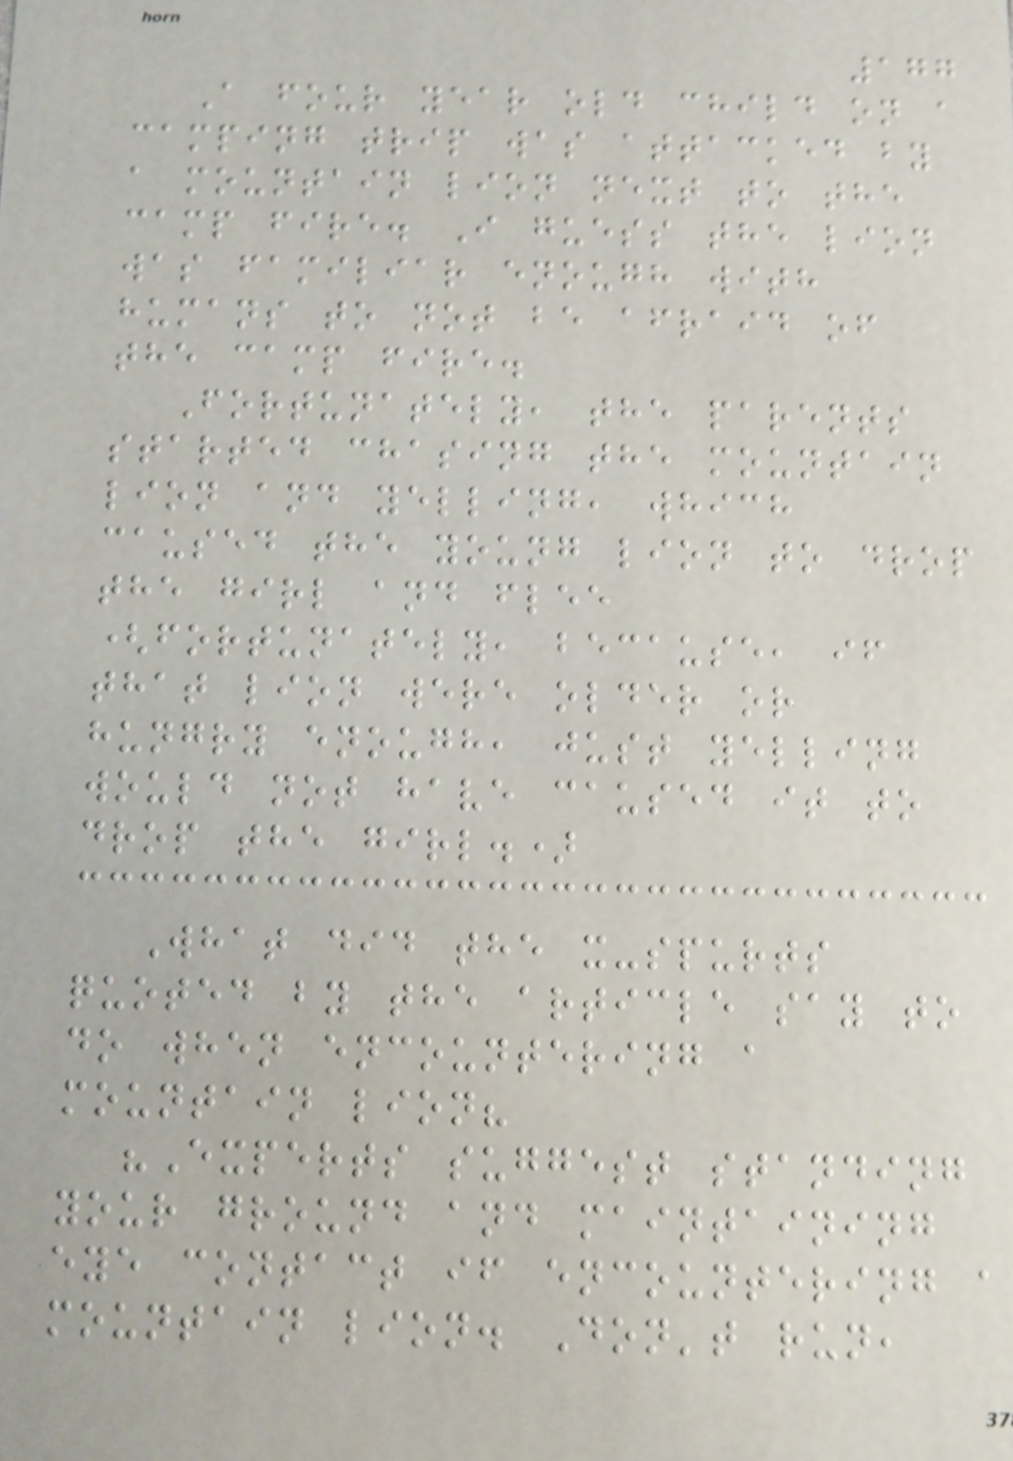177
A four year old child on a
camping trip was attacked by
a mountain lion next to the
camp fire. I guess the lion
was familiar enough with
humans to not be afraid of
the camp fire.
Fortunately, the parents
started chasing the mountain
lion and yelling, which
caused the young lion to drop
the girl and flee
(fortunately, because, if
that lion were older or
hungry enough, just yelling
would not have caused it to
drop the girl.)
What did the x-spurts
quoted by the article say to
do when encountering a
mountain lion?
"Experts suggest standing
your ground and maintaining
eye contact if encountering a
mountain lion. Don't run,
